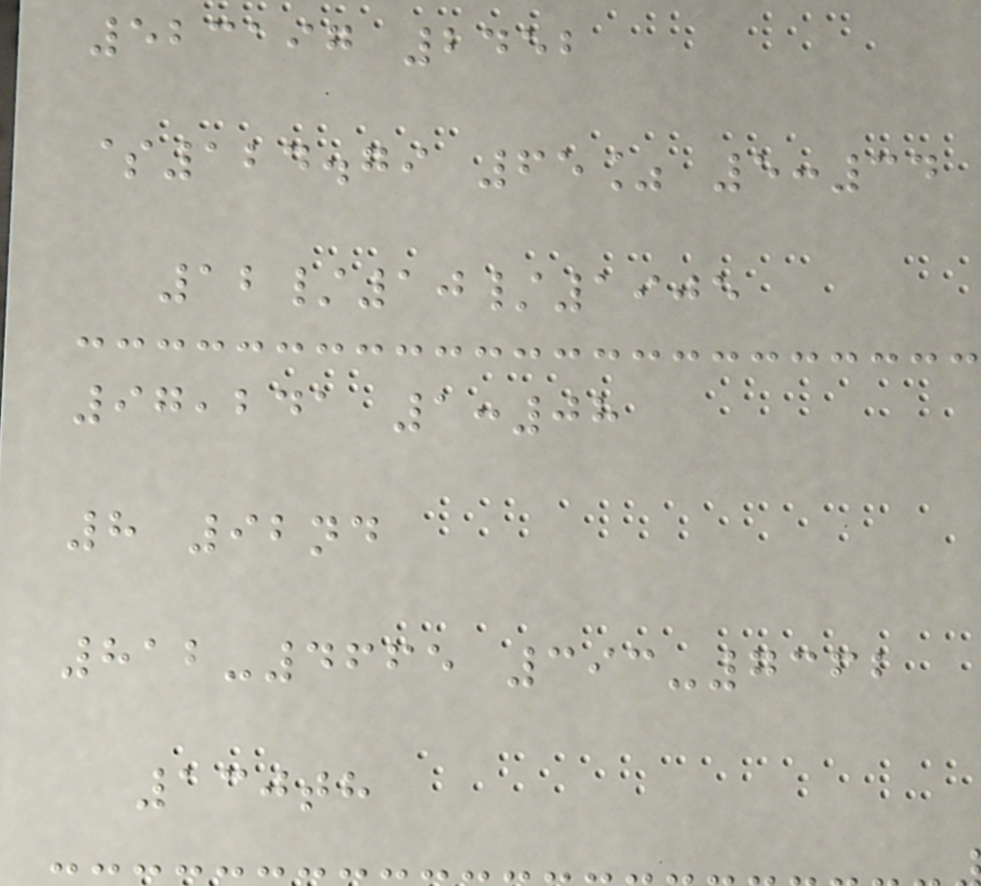523197 2452
$124.79 65% 5:34
12/10/1905
97,241 1:08
8 92nd
812-4665 393-7362
130th
